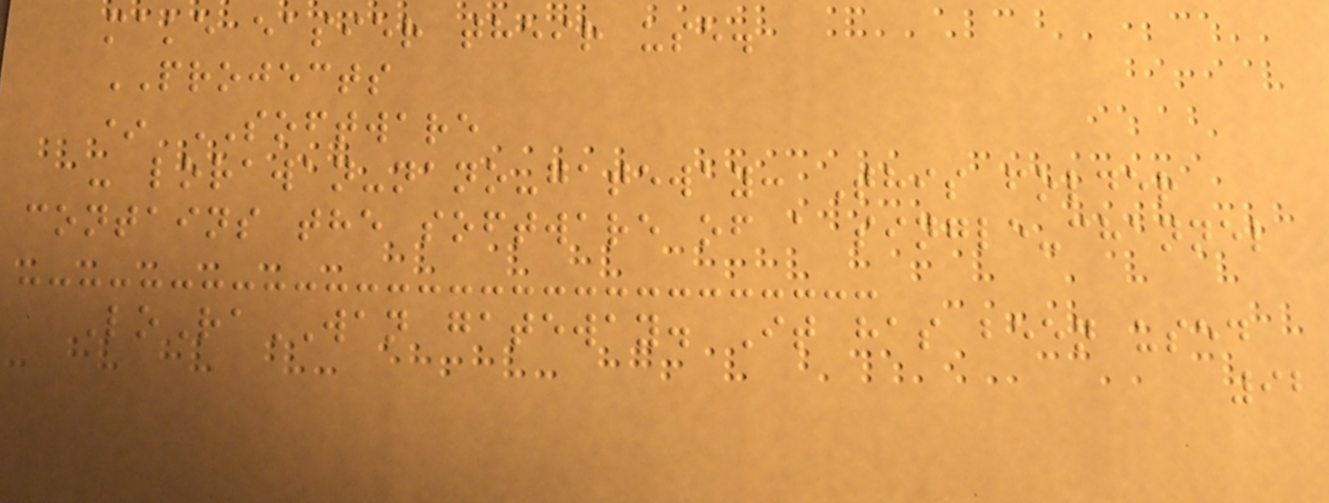make easier their use.
PROJECTS
* SOFTWARE
- lorawan-nano-gateway: This folder
contains the software of a single-channel
LoRaWAN gateway. It has been used
92
